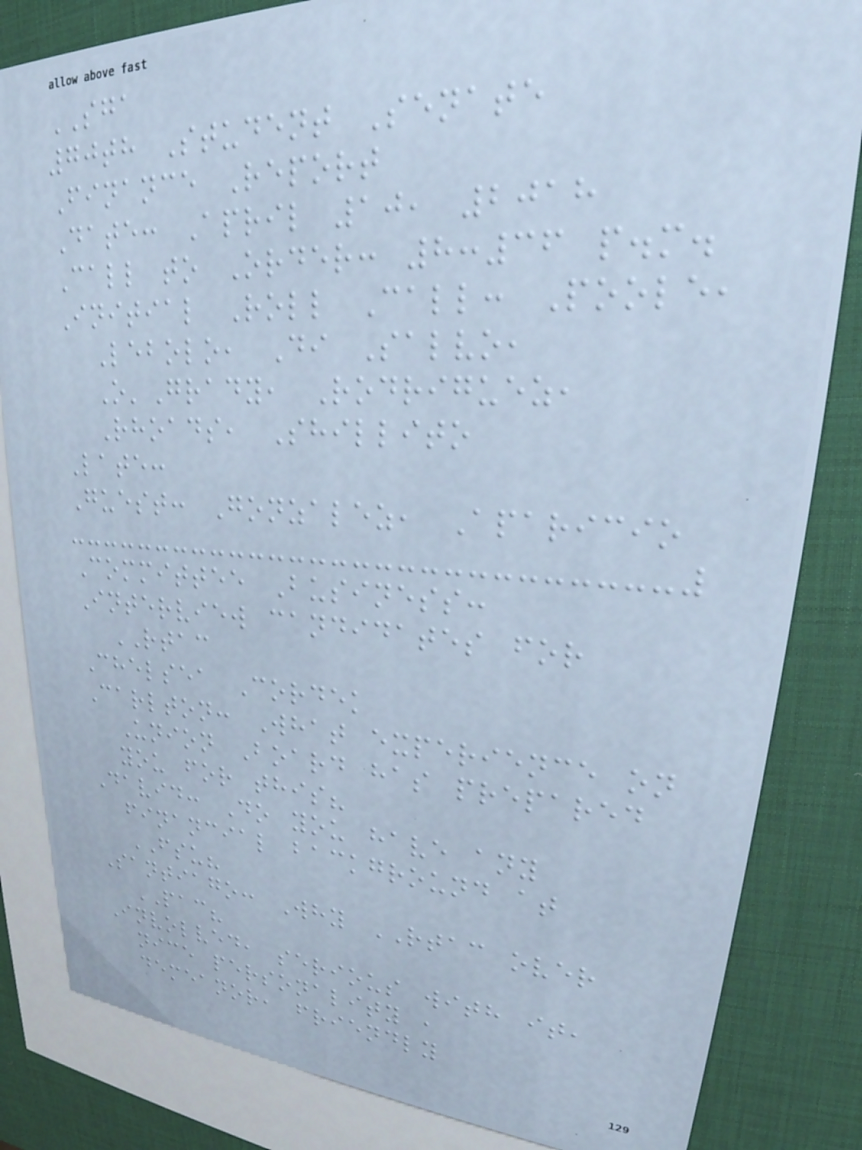SGA
70th Student Senate
Finance Report
Date: April 10, 2018
Call to Order: 8:36 p.m.
Initial Roll Call: Poole,
Lebolo, Di Salvo,
O'Grady, Rodriguez,
Rhoads, Shillito
Late:
Guest: Gonzalez, Aparicio
Committee Business:
Interview candidates for
RTAC
Chelsea Cordek
Carlton: What experience on
Union Board has prepared
you for this?
David: Do you have any
financial background at
FSU?
Santiago: Why RTAC over
PAC?
Involved, serious with it,
nice personality ,
demeanor, friendly
